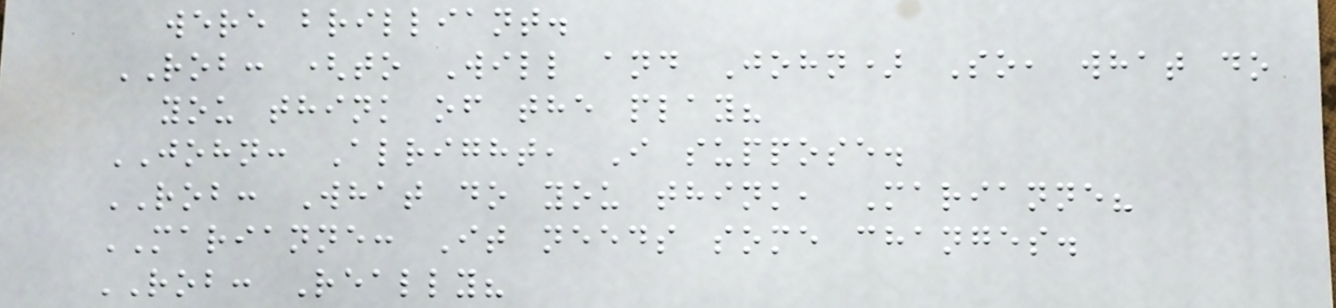were brilliant.
ROB: (to Will and John) So, what do
you think of the play?
JOHN: Alright, I suppose.
ROB: What do you think, Marianne?
MARIANNE: It needs some changes.
ROB: Really?
